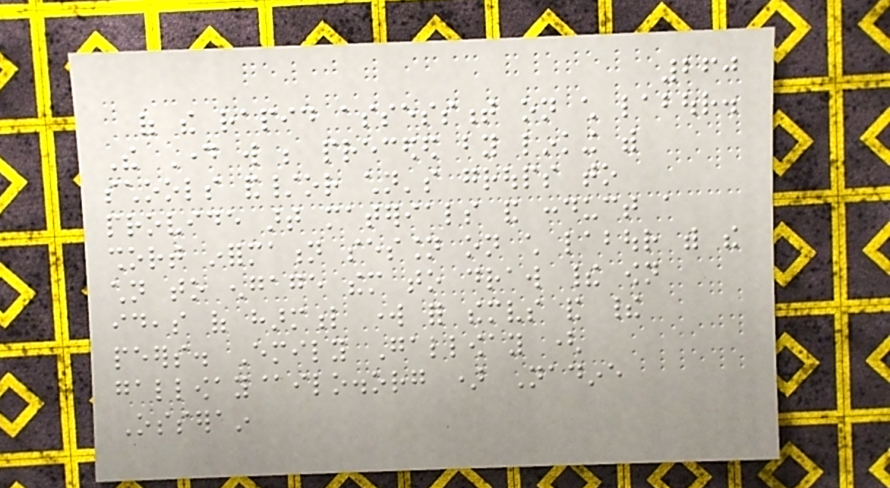260
of the rapid assessment on child labour.
The Day will be preceded by linking with
schools and/or children's groups to
provide art materials and conduct a
short information session on child labour with the
children to engage them to draw their own
ideas of harmful work for themselves and their
peers. Emily Galloway (
galloway@ilo.org ) Nadine
Osserain
